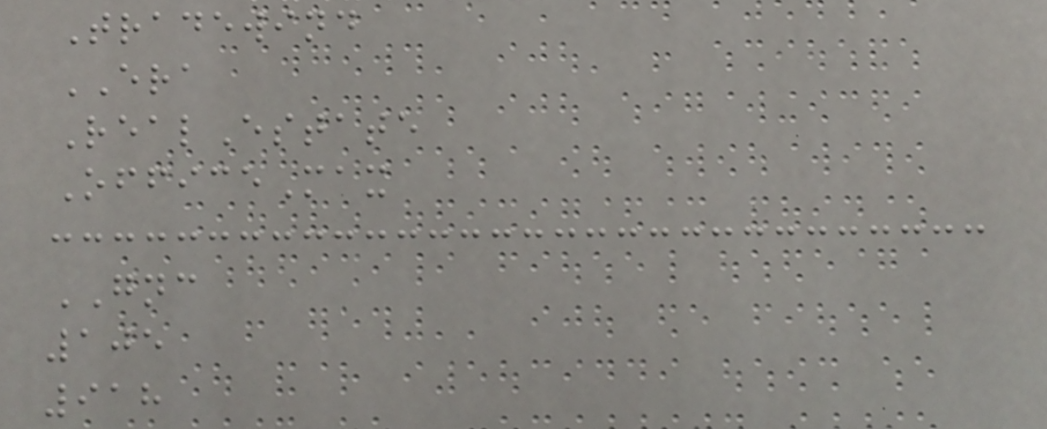Tradewind
ERA
RealEstate
OfficeMax
GNC
105
918
